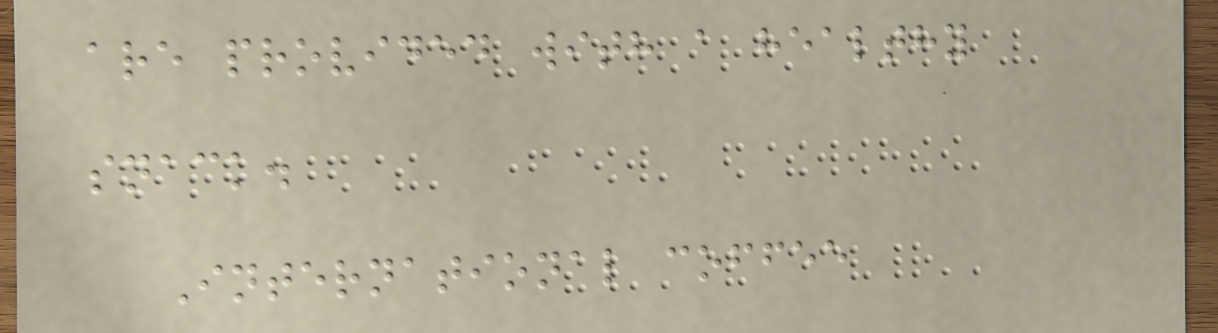are provided with a healthy
snack.
International coffee
